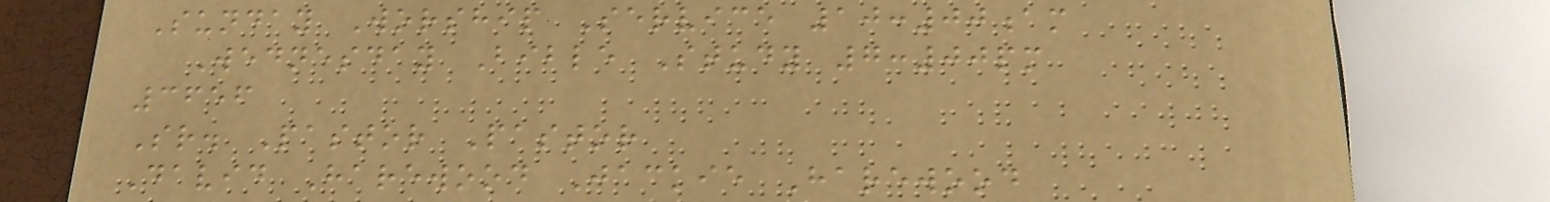Sunday Worship Service 10:00am
Wednesday Bible Study 7:00pm
3656
Sr. Pastor Pastor
David Harewood Jackie Harewood
